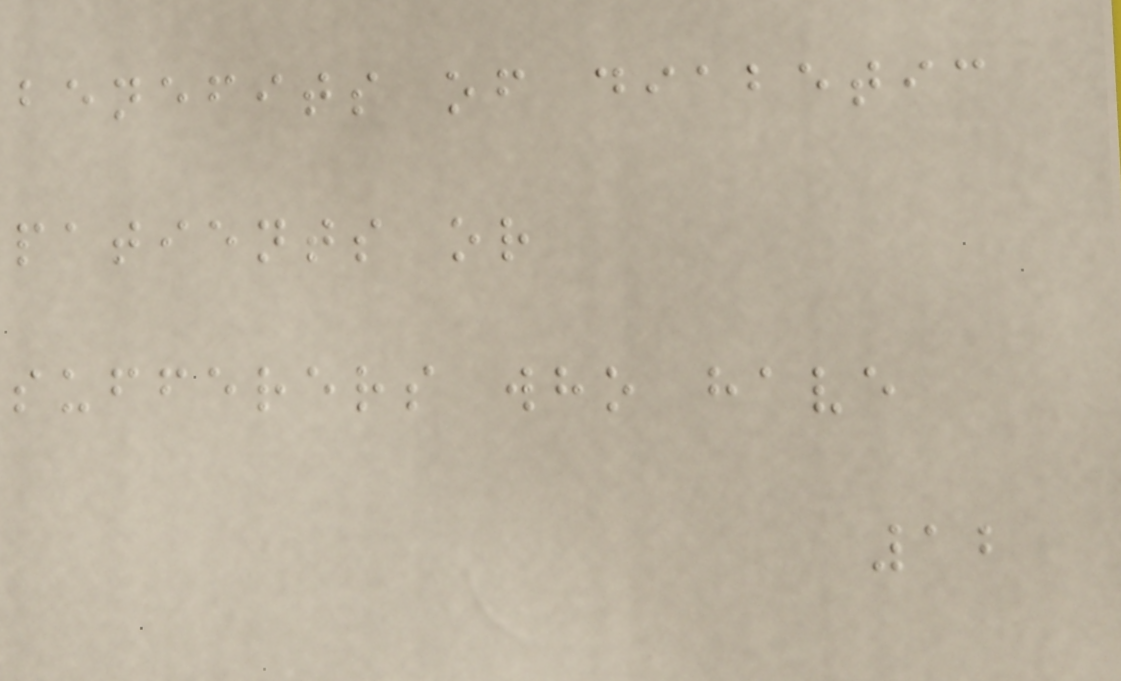benefits of diabetic
patients or
sufferers who have
12
